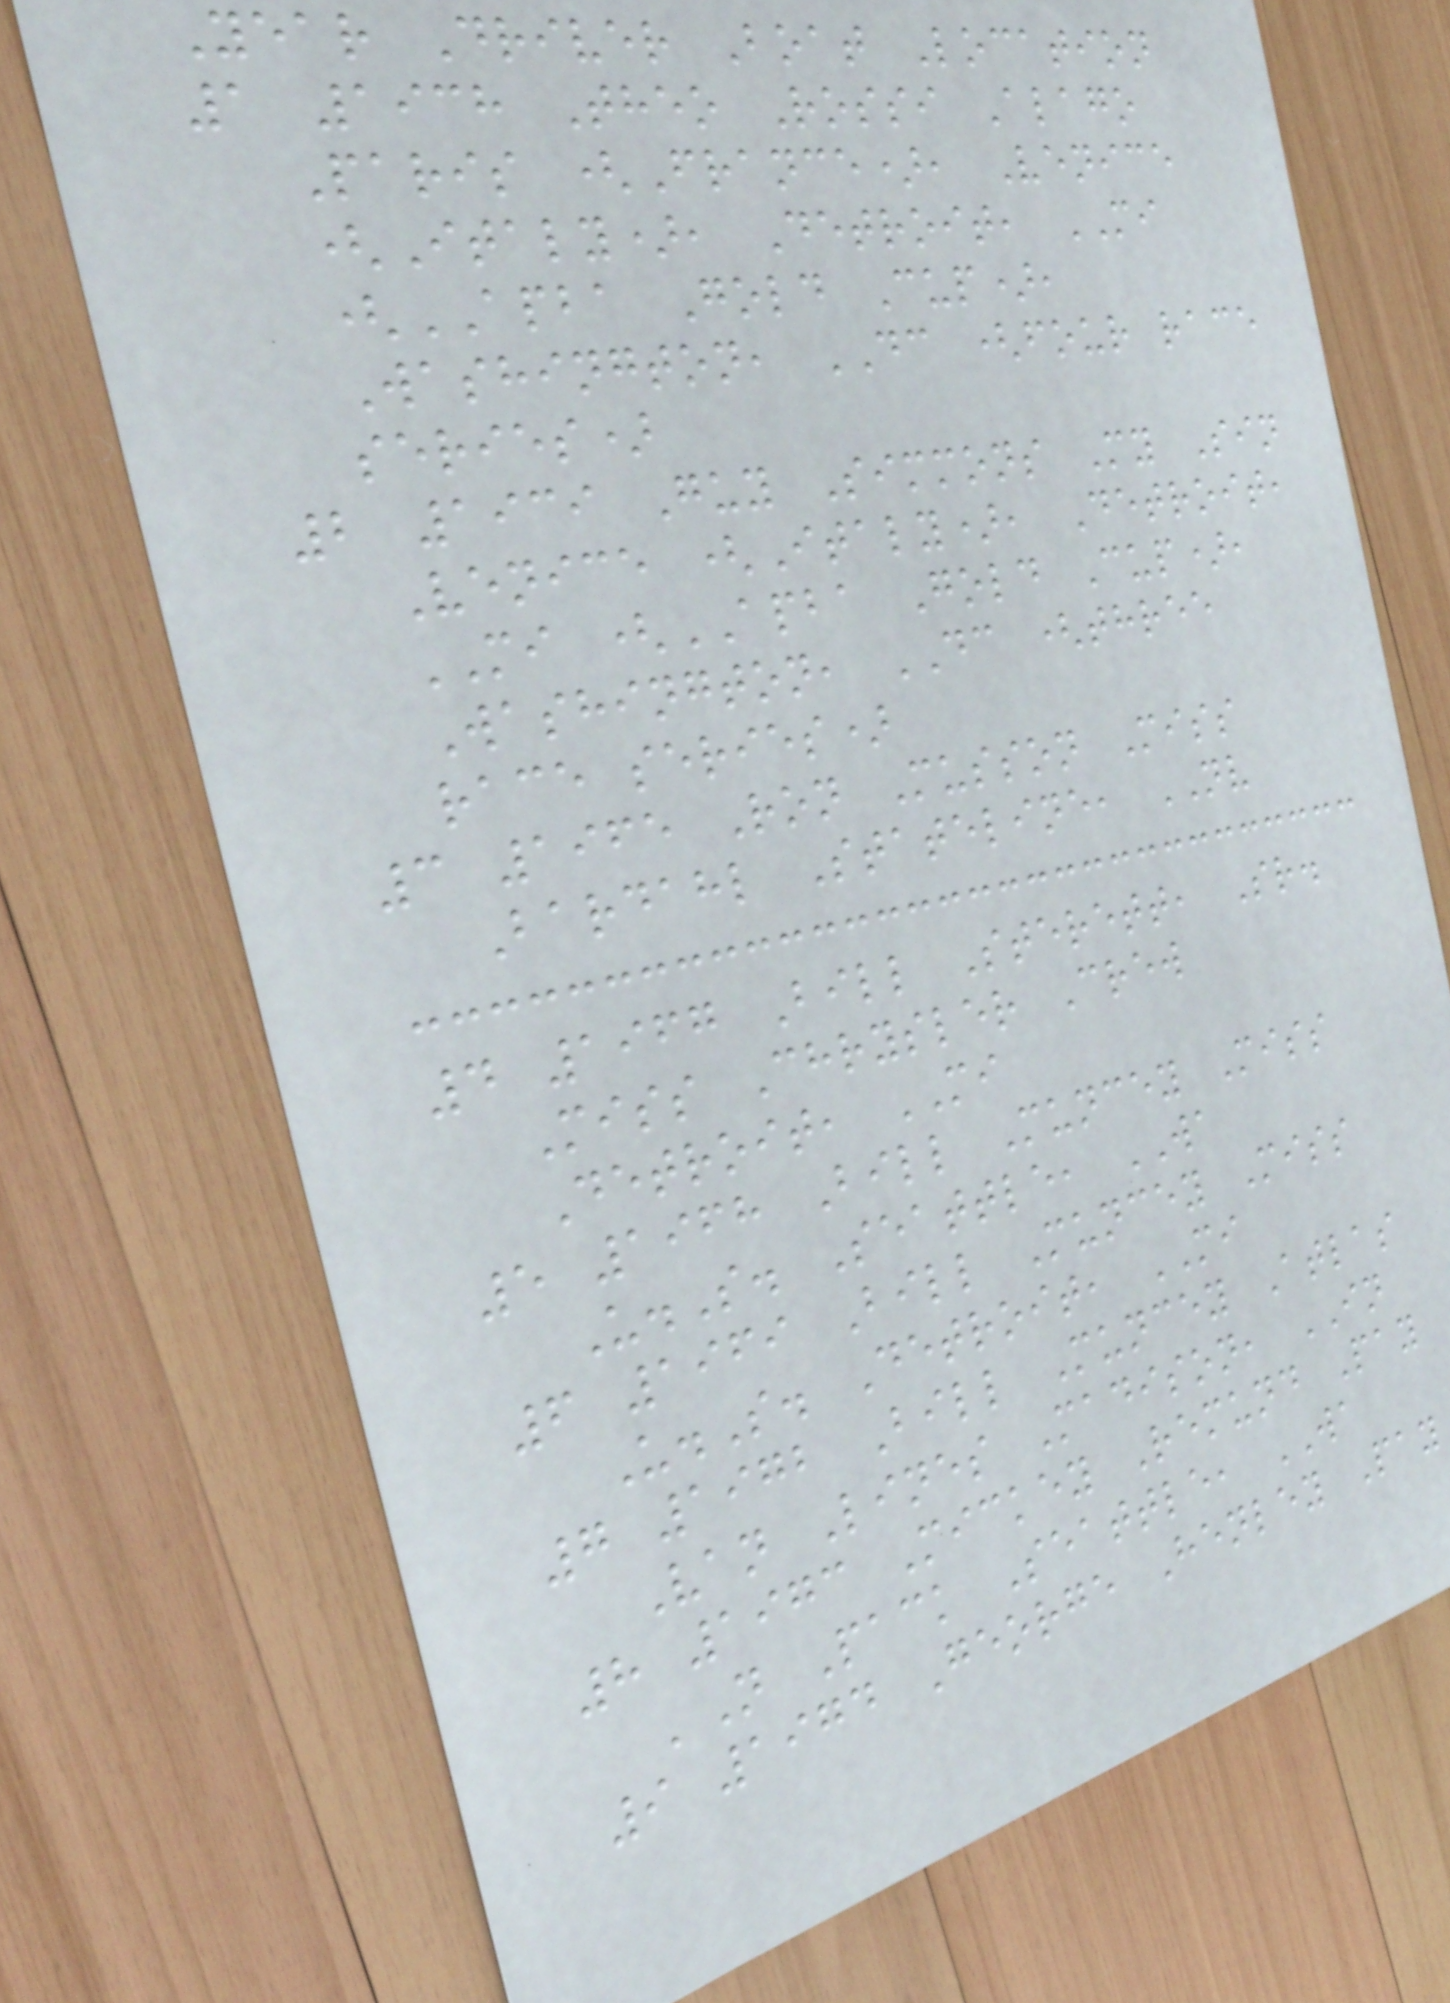Year Driver Boat Location
1 1938 Theo Rossi Alago
Paris (France), Venice
(Italy), Detroit, MI
(APBA Gold Cup),
Washington, DC (four race
series)
2 1939 Guy Simmons My Sin
Venice (Italy), Detroit,
MI (APBA Gold Cup),
Washington, DC (three
race series)
3 1965 Ron Musson Miss
Bardahl Stateline, NV
4 1967 Bill Sterett, Sr.
Miss Chrysler Crew
Detroit, MI
5 1968 Bill Muncey Miss
U.S. Seattle, WA
6 1969 Bill Muncey Miss
U.S. Detroit, MI
7 1972 Bill Muncey Atlas
Van Lines Madison, IN
8 1973 Mickey Remund Pay
'N Pack Seattle, WA
9 1974 George Henley Pay
